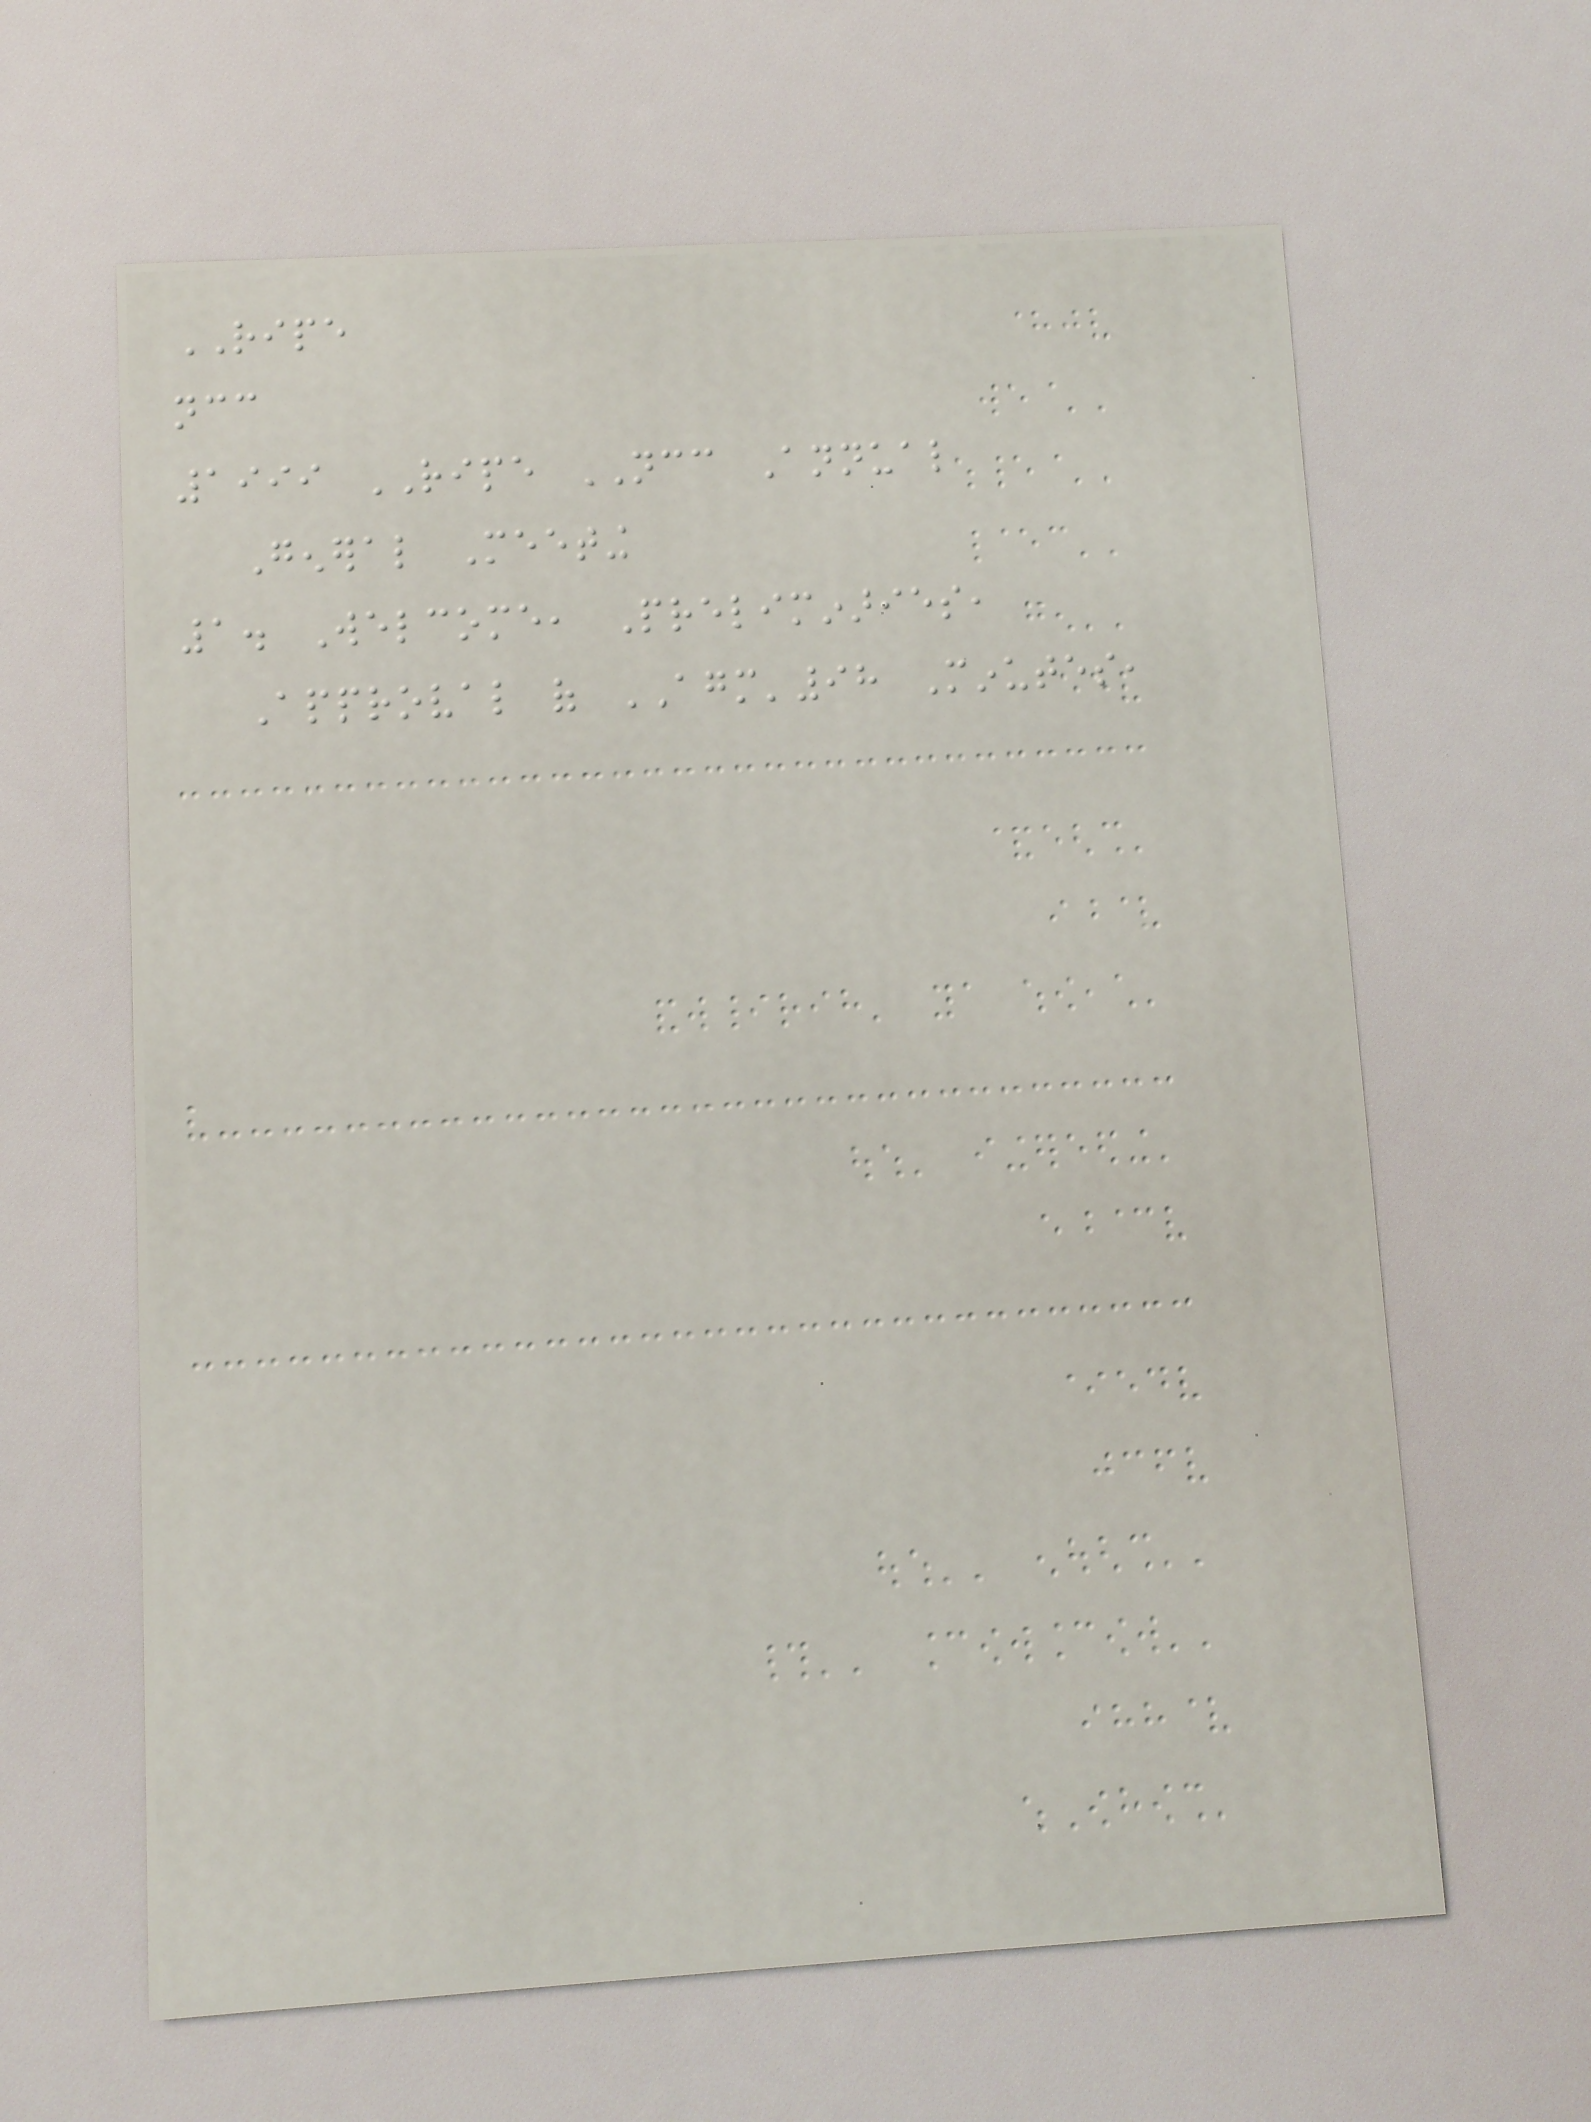RIPE
ncc
1999 RIPE NCC Annual
General Meeting
1. Welcome, Preliminaries,
Approval of AGM'98 Minutes,
